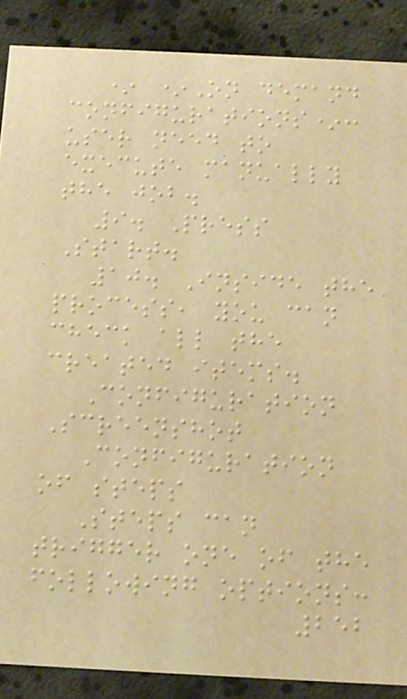* *On demand
configurations*:
user need to
execute manually
the job.
9. Press
Start.
10. Inside the
process, you can
check all the
created items.
Configuration
Screenshot
Configuration
of steps
Steps can
trigger one of the
following options:
252
